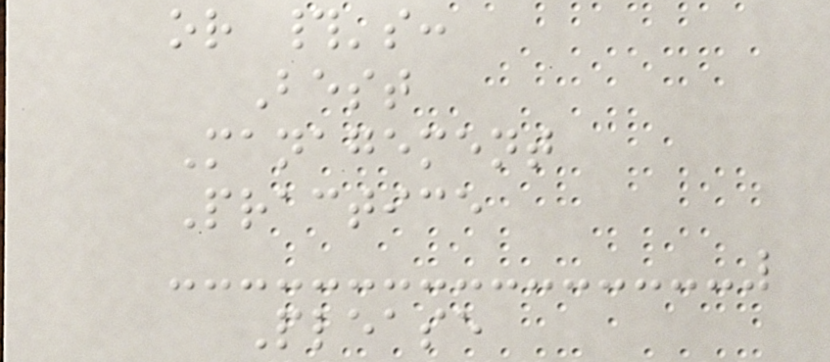or #'s:
Best
Management
Practice
Please
